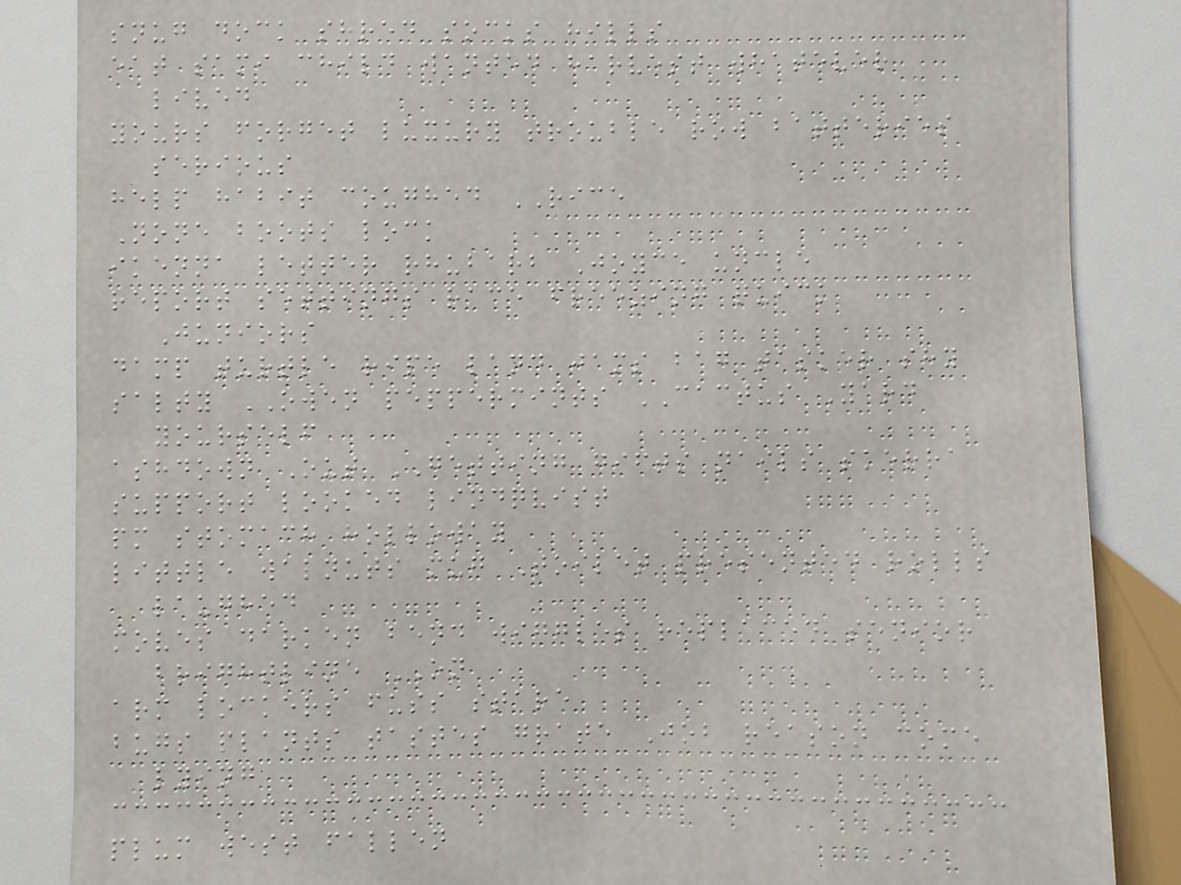snug dock shred socks hills
eat sami child wanted harvest whatever
lived
yours forget luxury trouble row batteries
serious
help habit coughed RICE
None boots lock
ikenna letter rhubarb Joyce uncle
report settings race freezing quick
Juniors
damp turtle ripe land jams bag tasker shy
salty OWEN peppermints CACTUS Yard
yourself
ashdown Out GETTING gifts nails skerra
support looked lindqvist
pm stomach holloway
little walnuts mug Toilet presented rolls
laughed
moves darken bend wiggles replaced senior
brightline ON
arm lockers fuss stare
bugs plants tastes grate Job reason come
lying
plum west fallen
